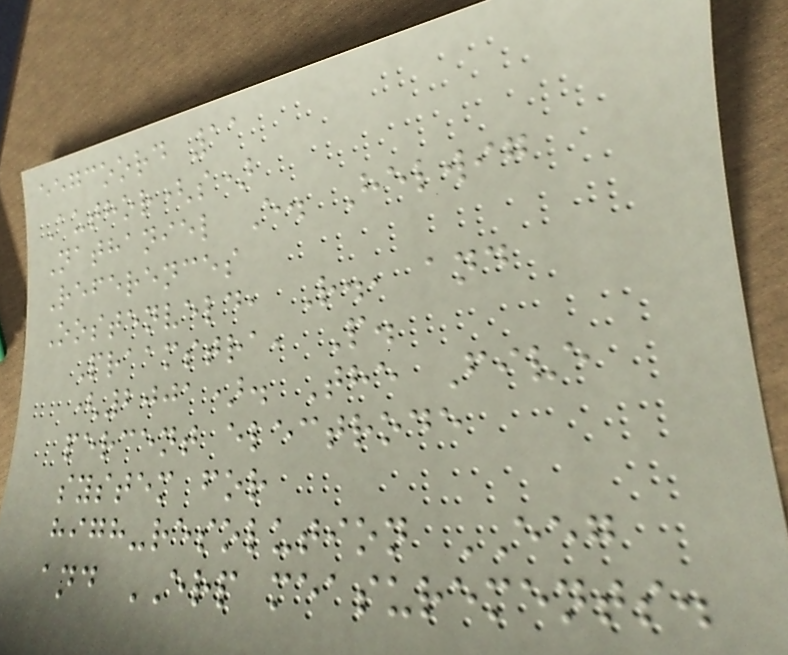eegcoord 11
Author(s)
Nathaniel E. Helwig
References
Oostenveld, R., and
Praamstra, P.
(2001). The Five
percent electrode
system for
high-resolution EEG
and ERP measurements.
